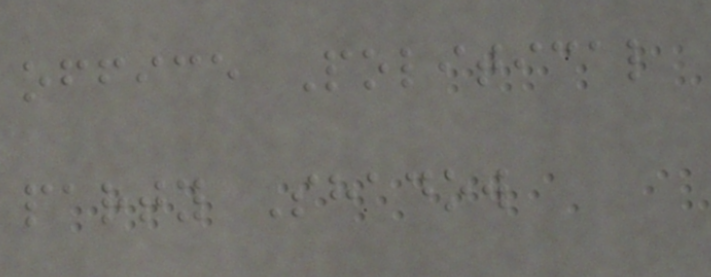office Political
party Shadow
